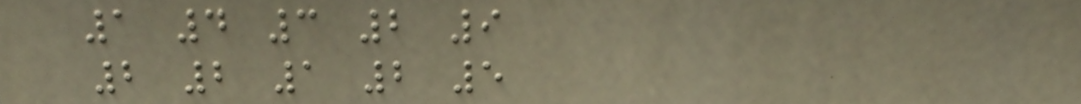1 4 3 2 9
2 2 1 2 5
